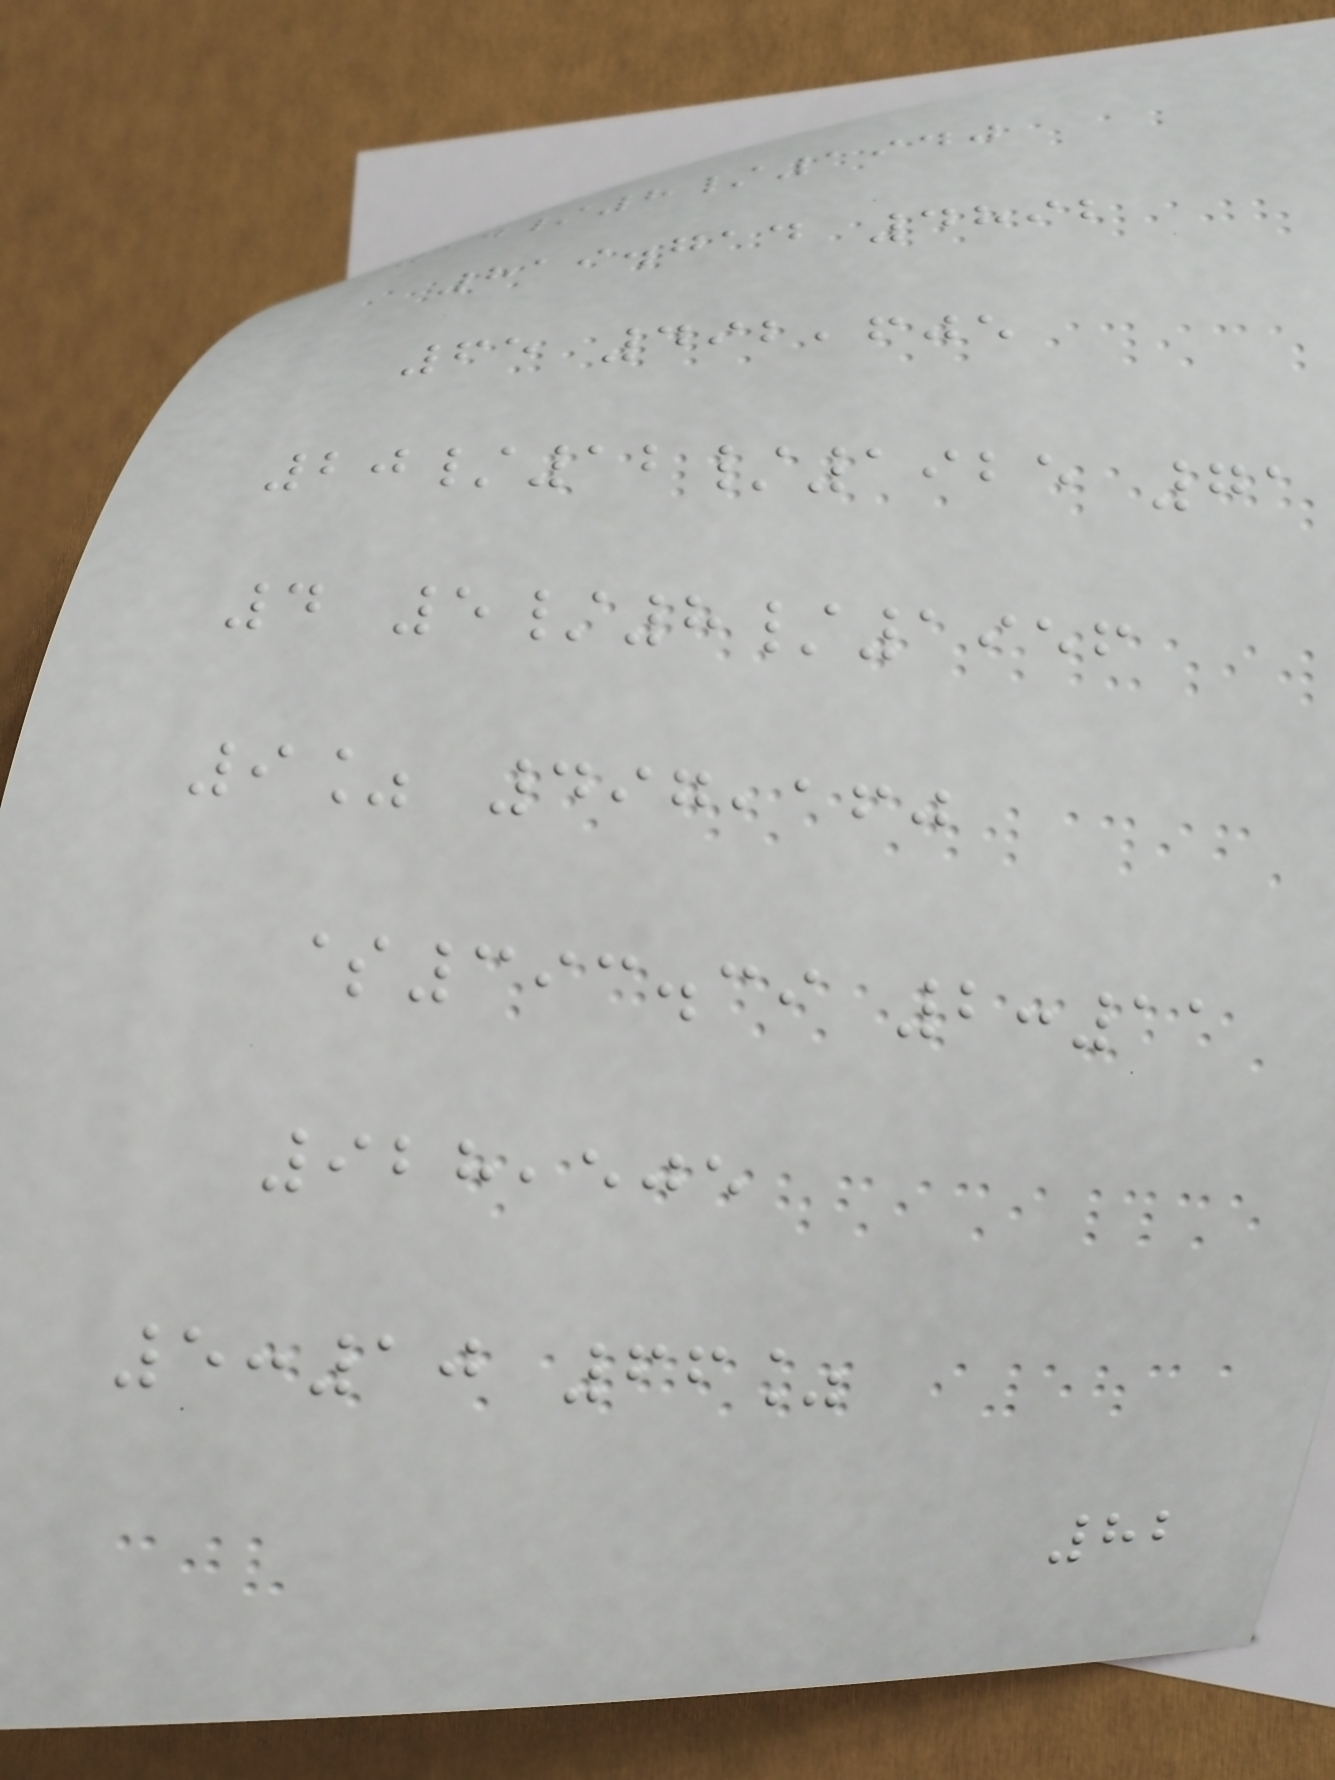14/8/1940
819.714 4892
65 492,605
20/12/1925 71
4 5/8/1956
9% 497,160
$393.39 2:11
928,505
5:10 66%
82
